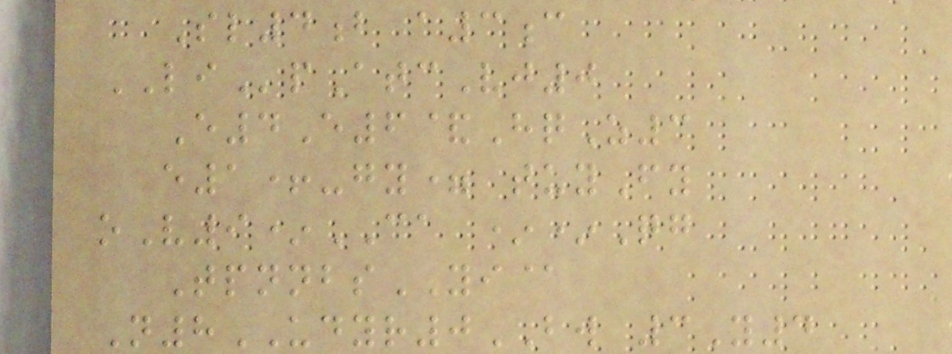Sl4b a3c
LIpAtcVj0
E4E6&HqZ3
e1+-gy= tuyFy
oV9*CA **Qg
TpnnbsYI@
N8UDYR0BW 3Y4
